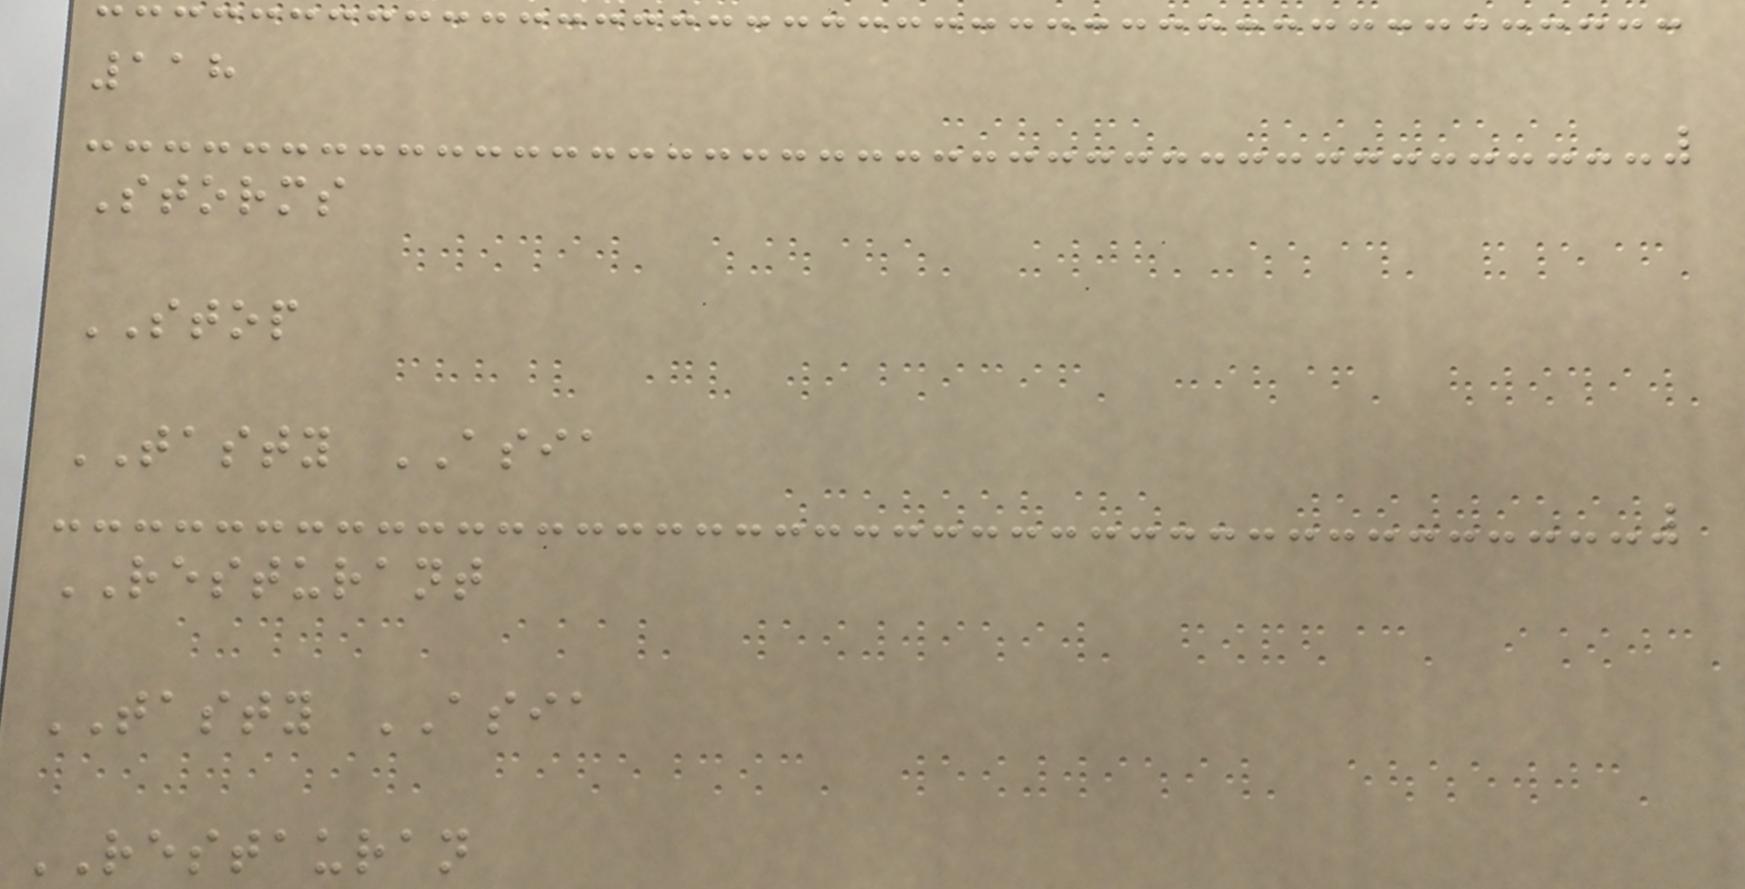118
Storms
STOP
TASTY ASIA
RESTURANT
TASTY ASIA
RESTAURAN
